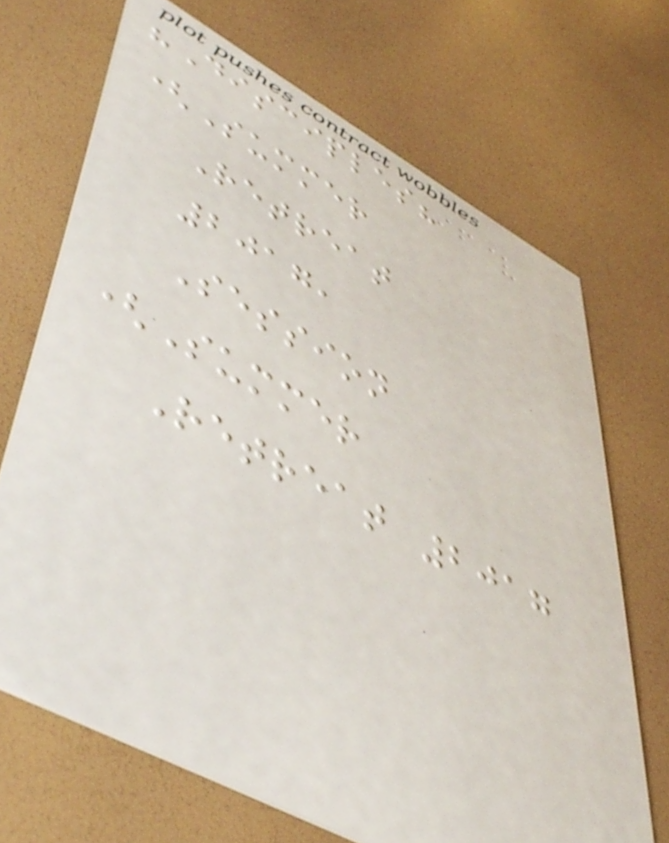"Disciples?
(Summer
Retreat
2017,
Session
(Summer
Retreat 2017
